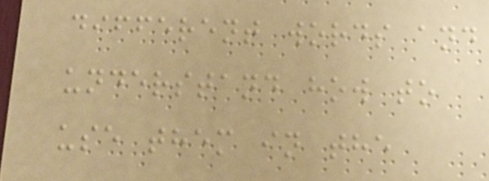different words and
understand how to
use them in the
